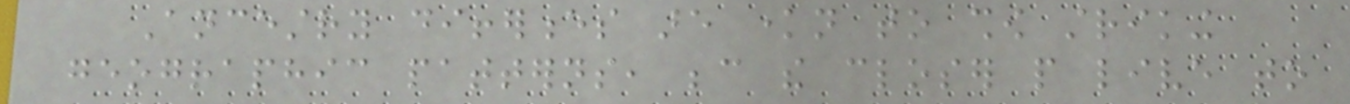Ancestry differences are known to show striking
geographic patterns, because the closer people live to
